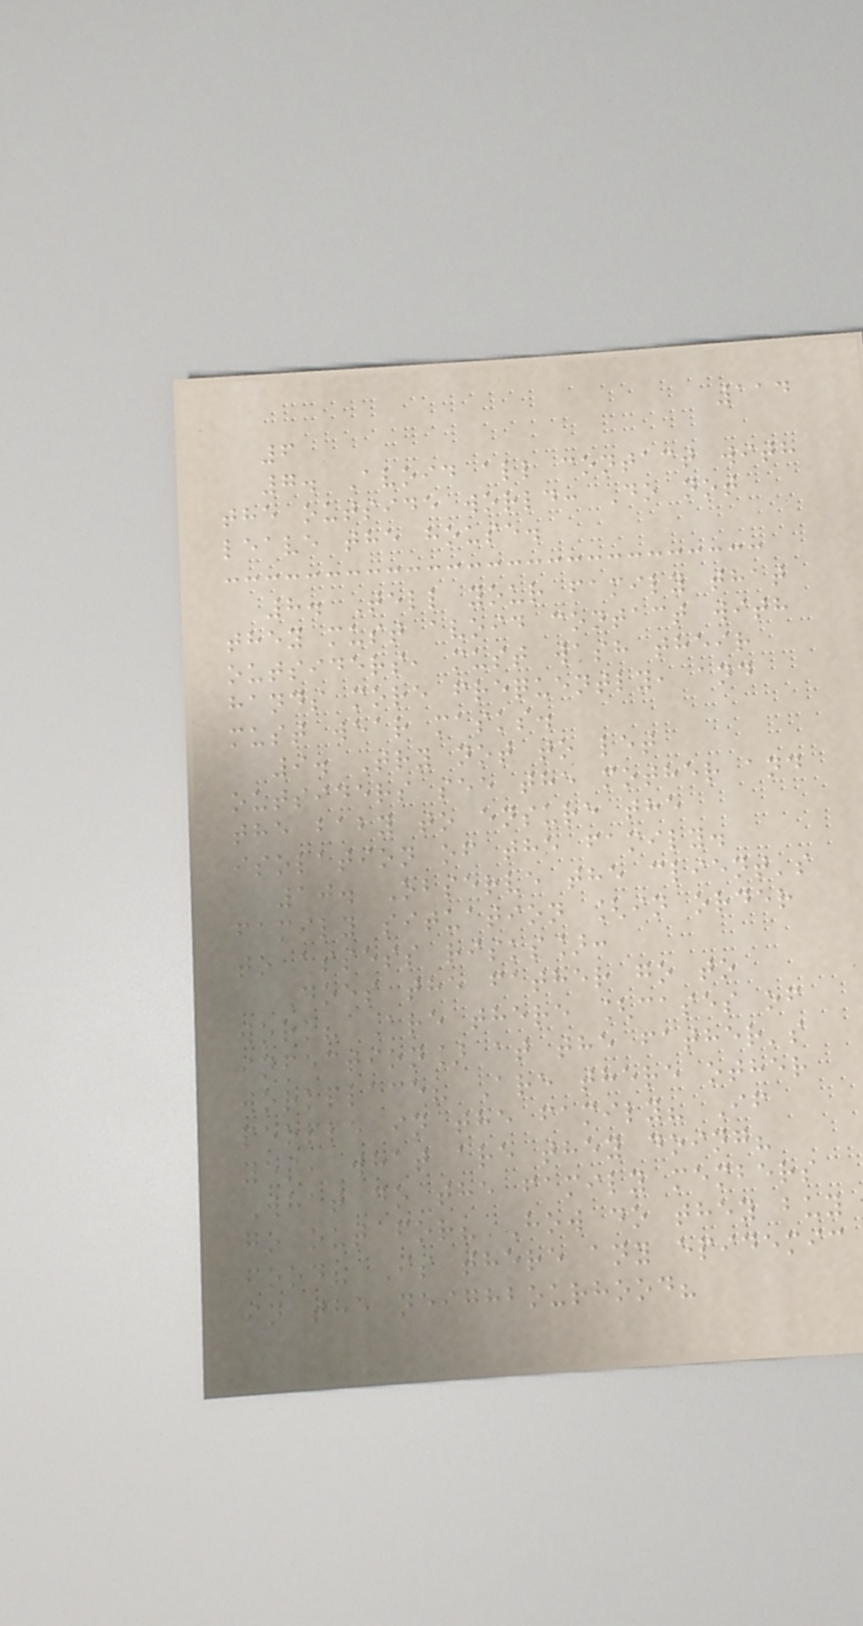114
6
7. Avoid all contact with
the outside world: Do not
leave the house.
8. Tell your family that
they must avoid contact with
outsiders, must wash their
hands more frequently, and
must wear masks.
9. Try not to let
outsiders see the mother and
the baby to ensure the
isolation of the family.
10. Observe the client's
family situation [in order
to assess risks]:
Does the father go to
work? Are there [cases of
infection] at the father's
workplace? Are there other
people in the family? If
yes, what are they doing?
What do the family members
go out for? How do they buy
food? Is there any epidemic
in the neighbourhood?
